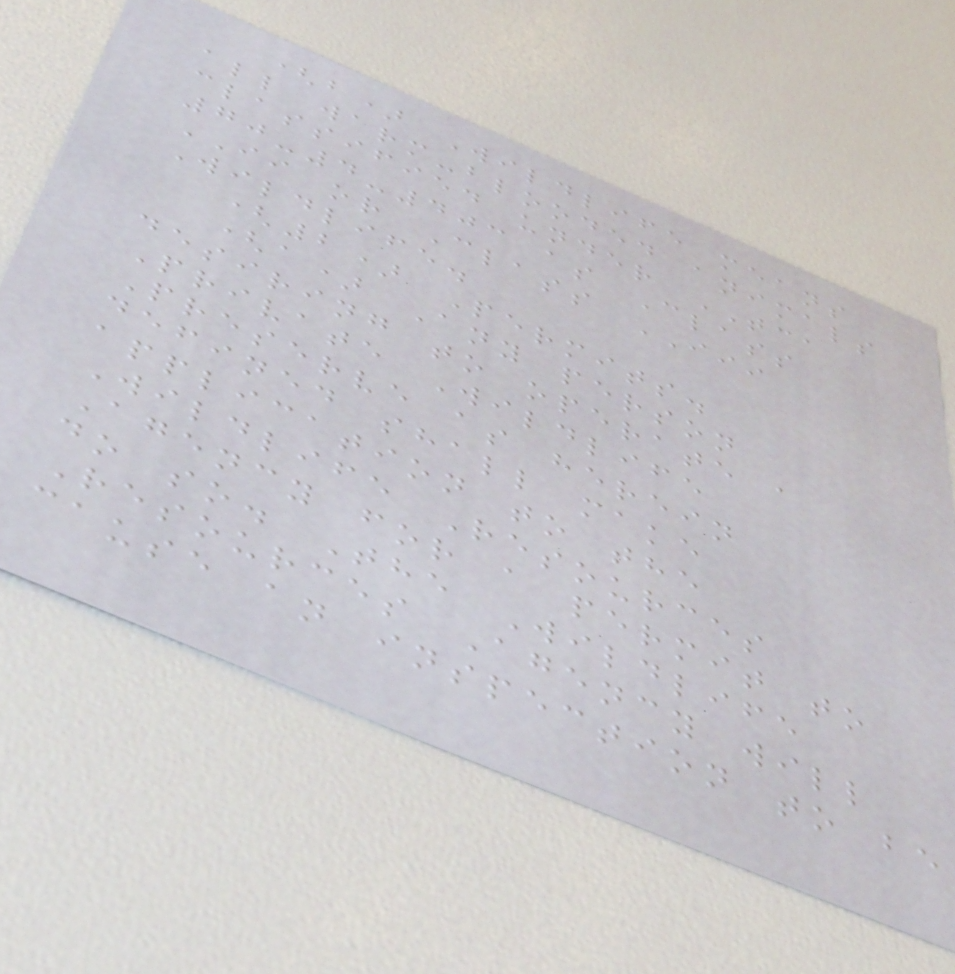(b) Wildlife means
all warm-blooded animals
classified under TCA
70-4-403 as Class
II or Class III
Wildlife.
(2) Permits.
(a) Any person
desiring to operate a
Private Wildlife
Preserve as herein
defined shall make
application to the
Wildlife Resources
Agency for a permit to
do so. The Wildlife
Resources Agency will
cause an inspection to be
